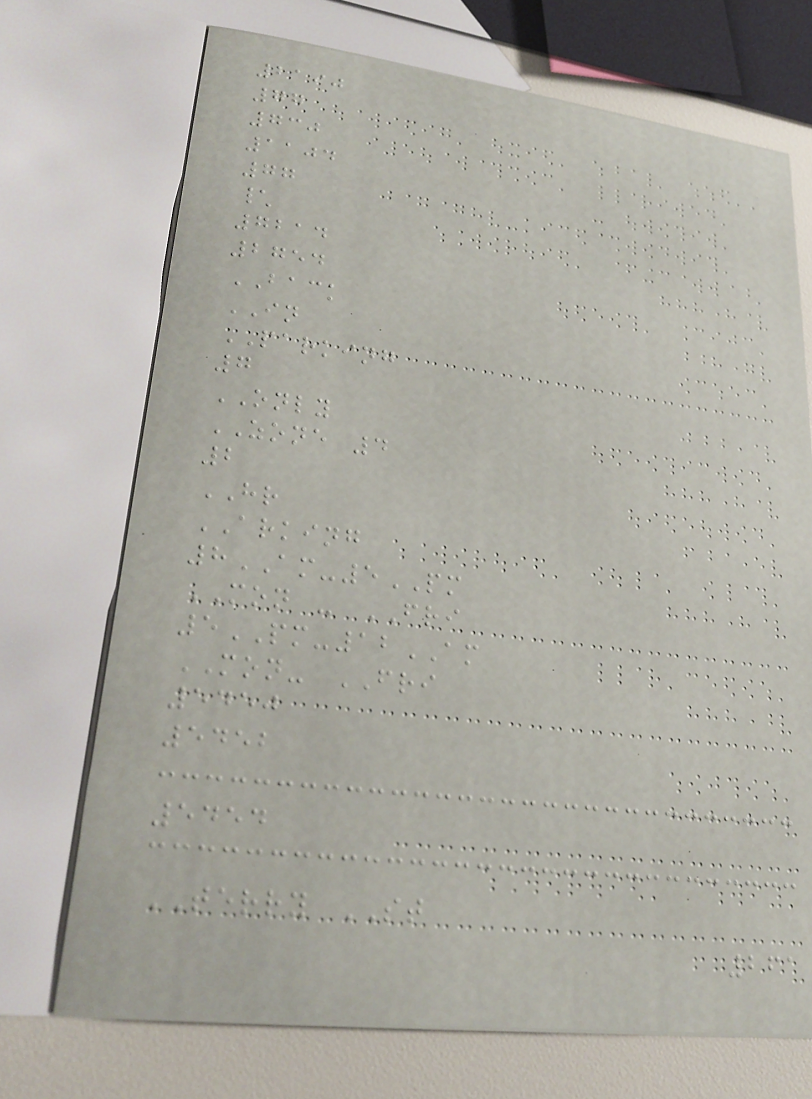2190
77
730
1104
77
\
7214
2754
BACK
IN
PARKING
7
ONLY
ZONE 4
2
HR
ARKING
8AM-5PM
MON - FRI
5PM-12AM
MON- FRI
5450
5452
5454
TERRY ST
261
